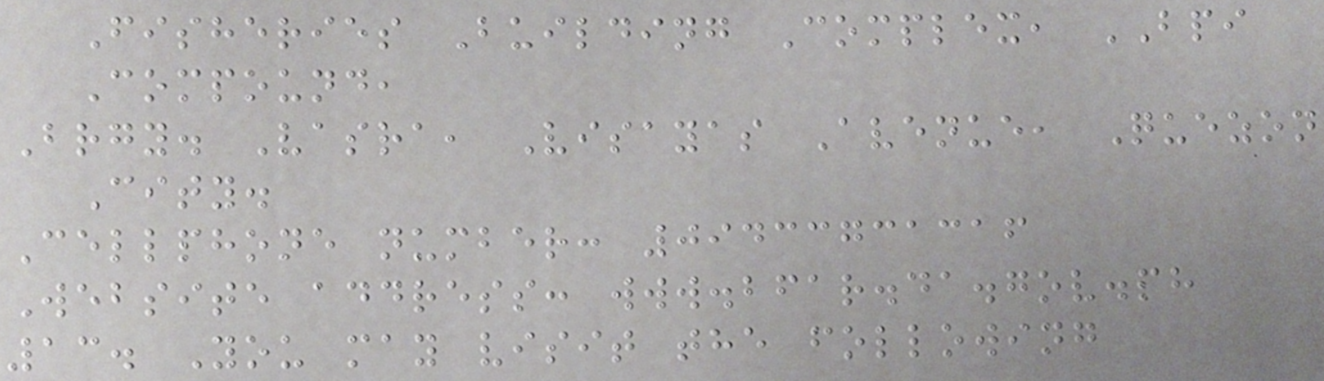Fisheries Building Complex, BPI
Compound,
Brgy. Vasra, Visayas Avenue, Quezon
City.
Cellphone number: 09433731316
Website address: www.bfar.da.gov.ph
13. You may visit the following
